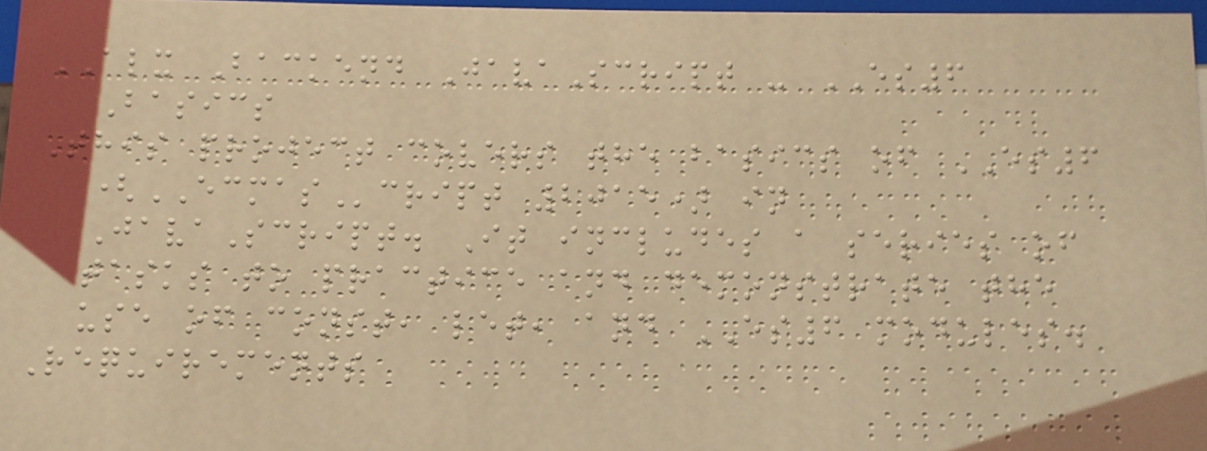ALX Backend JavaScript - ES6
Basics
This project covers the basics of ES6
(ECMAScript 2015) in
JavaScript. It includes a series of
tasks to practice and demonstrate the
use of const, let, and ES6 modules.
Requirements
